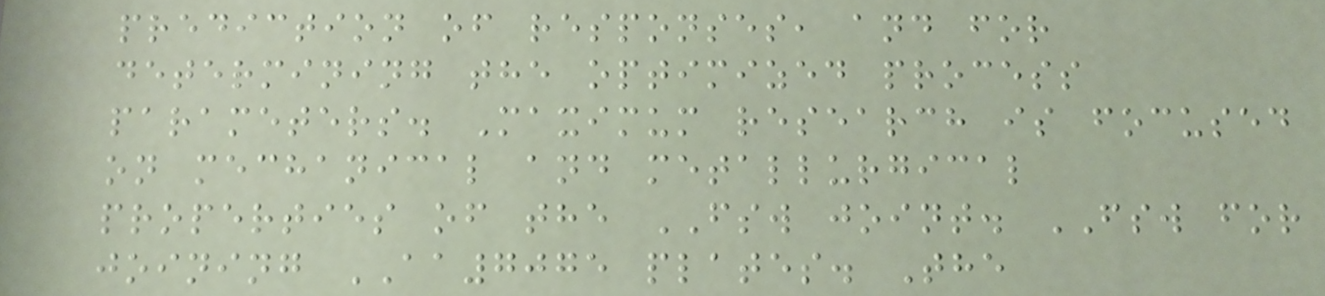prediction of responses, and for
determining the optimized process
parameters. Maximum research is focused
on mechanical and metallurgical
properties of the FSW joint. FSW for
joining AA7075 plates. The
